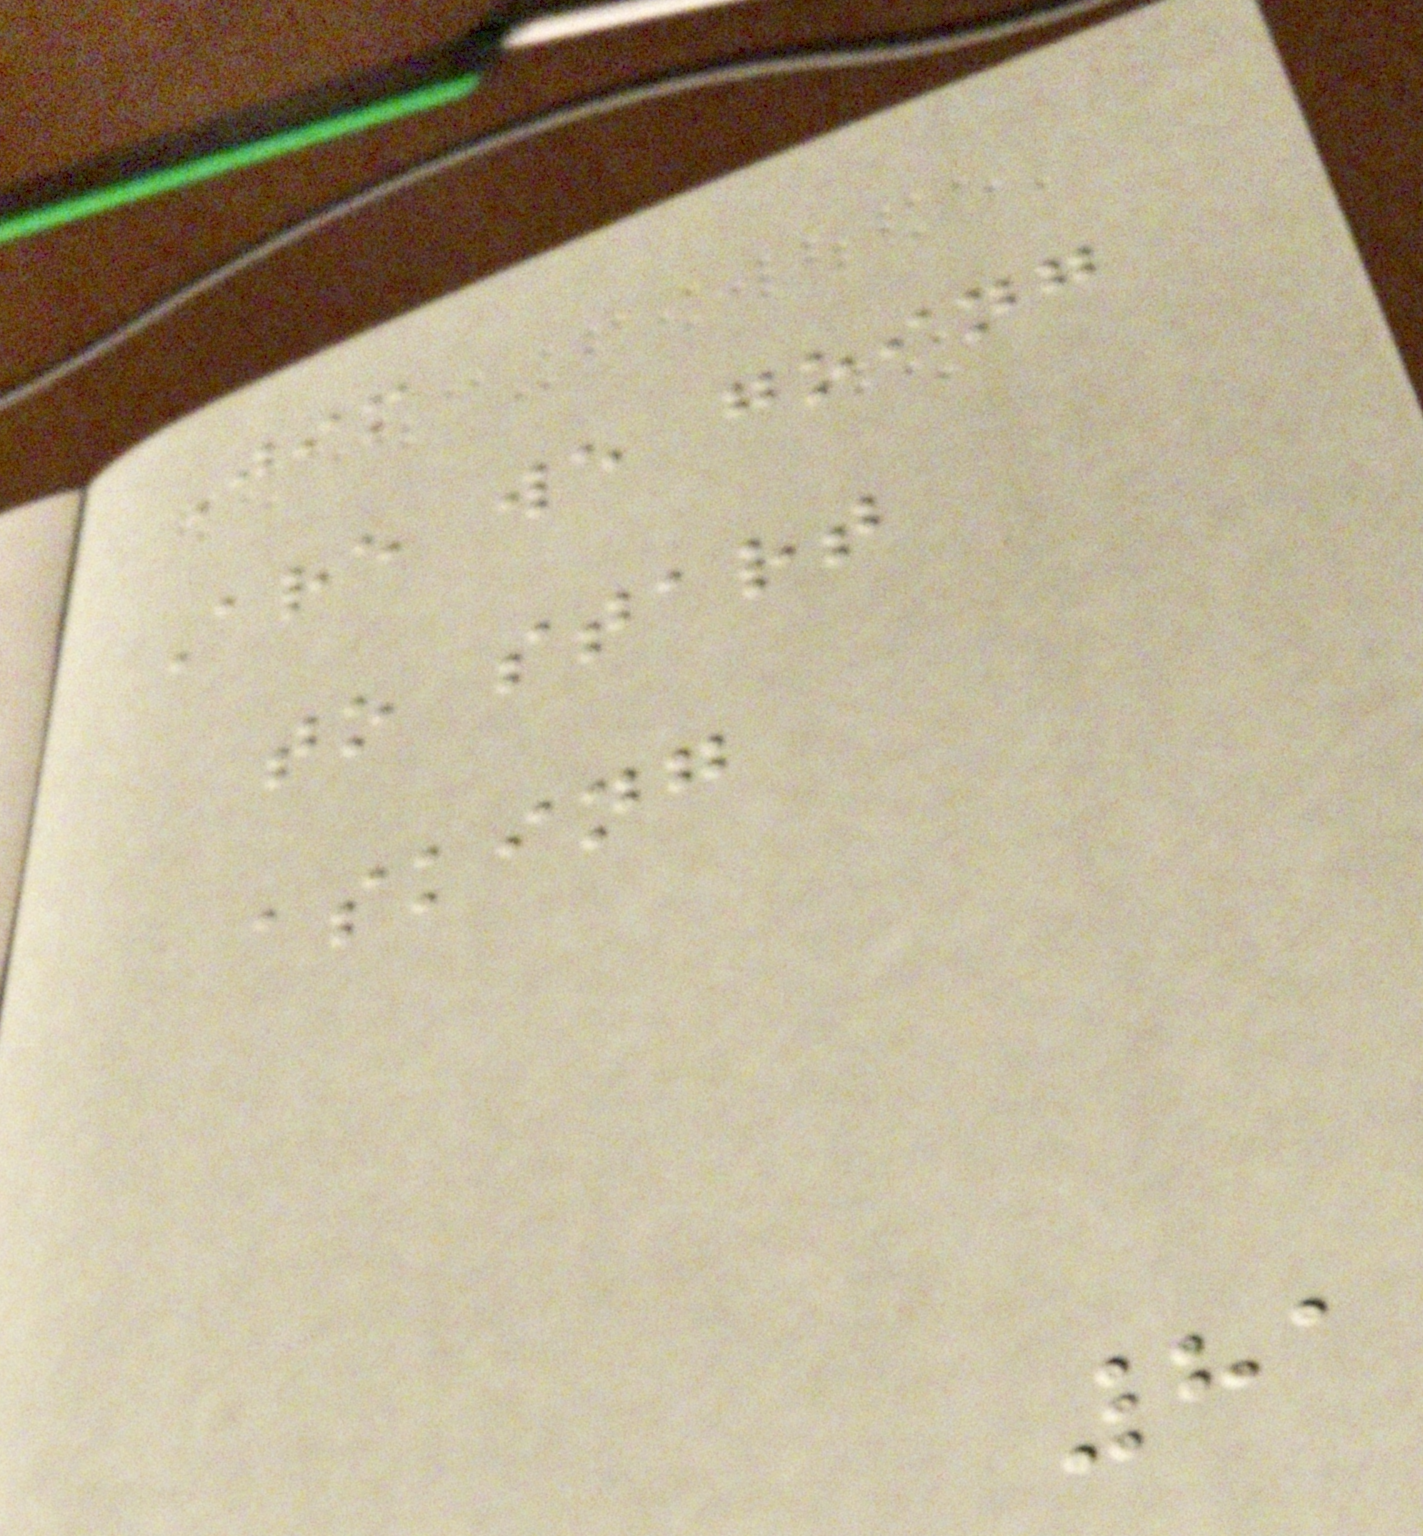Jim
Are we going
to start
asking
81
